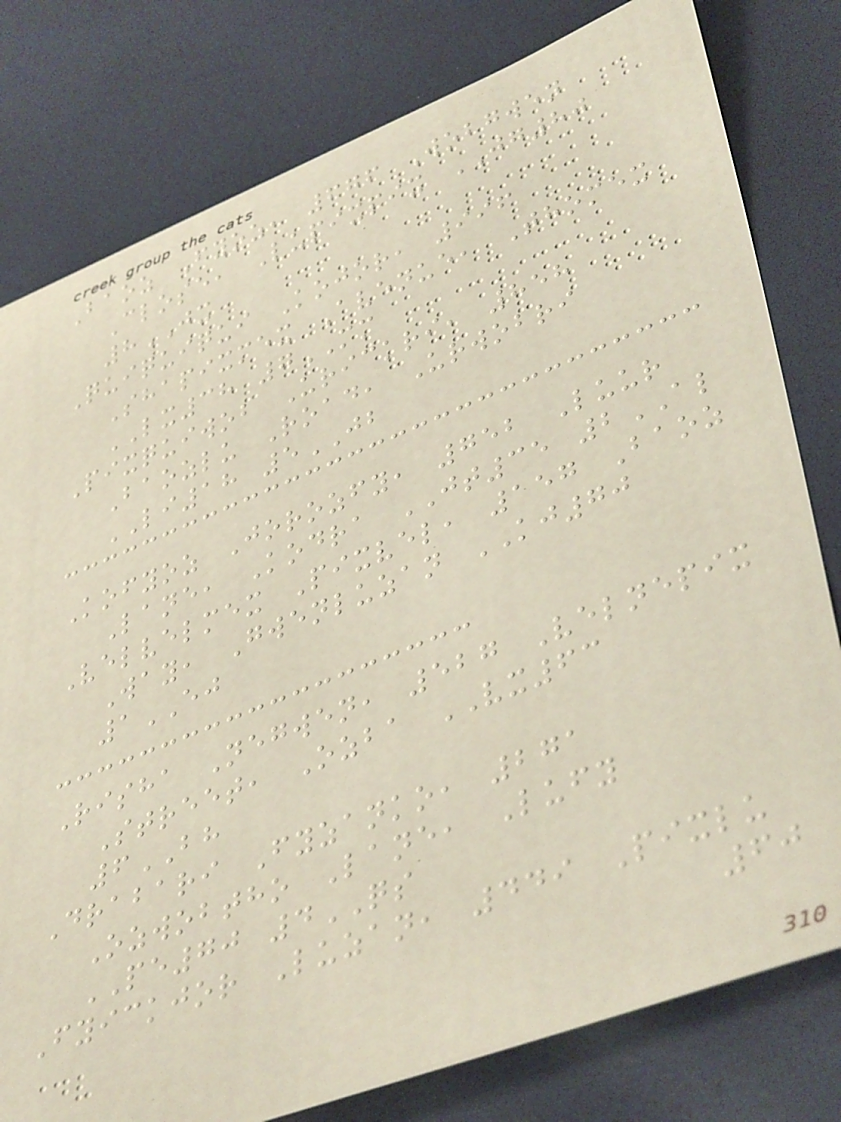Baoz Fyoz, 676 Wobgwen
Close, Lupixpix JG80
8JX
Quiquiqui Kojor, 996
Shapixmex Avenue, Thomex
LX38 7MM
Pixquiwob Urickri, 858
Baozlu Road, Urwobri
LI18 5JB
Kofyoz Jorozfy, 752 Luur
Lane, Kodra JT35 2AL
Velvelmex Pixvel, 157 Baoz
Way, Gwenluzan KJ70
1EJ
Risha Negwen, 527 Velnepix
Street, Ozba VX63
6BH
Drabari Fyzanko, 271
Ozwobtho Lane, Lufy
PE70 4QS
Fyickjor Luzan, 449 Pixlu
60
